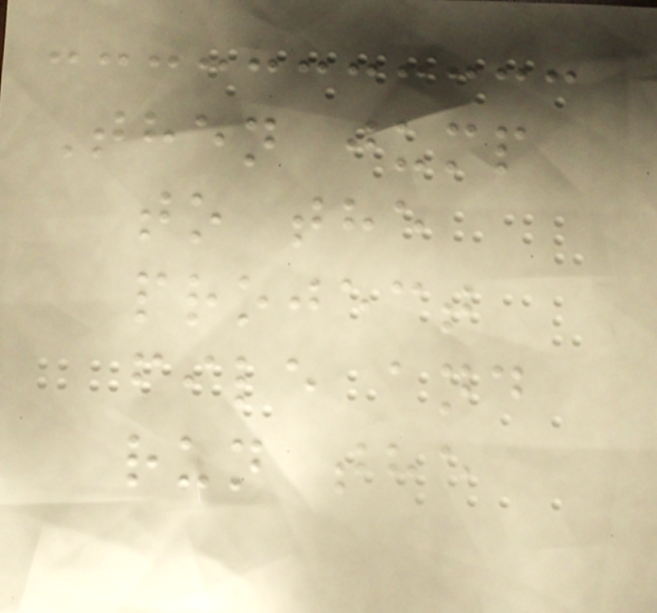Then jump
to the
project
file and
run the
